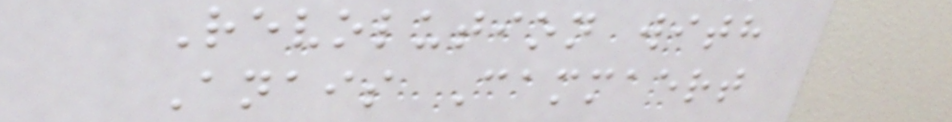Revolution with
Anais Cammaert
